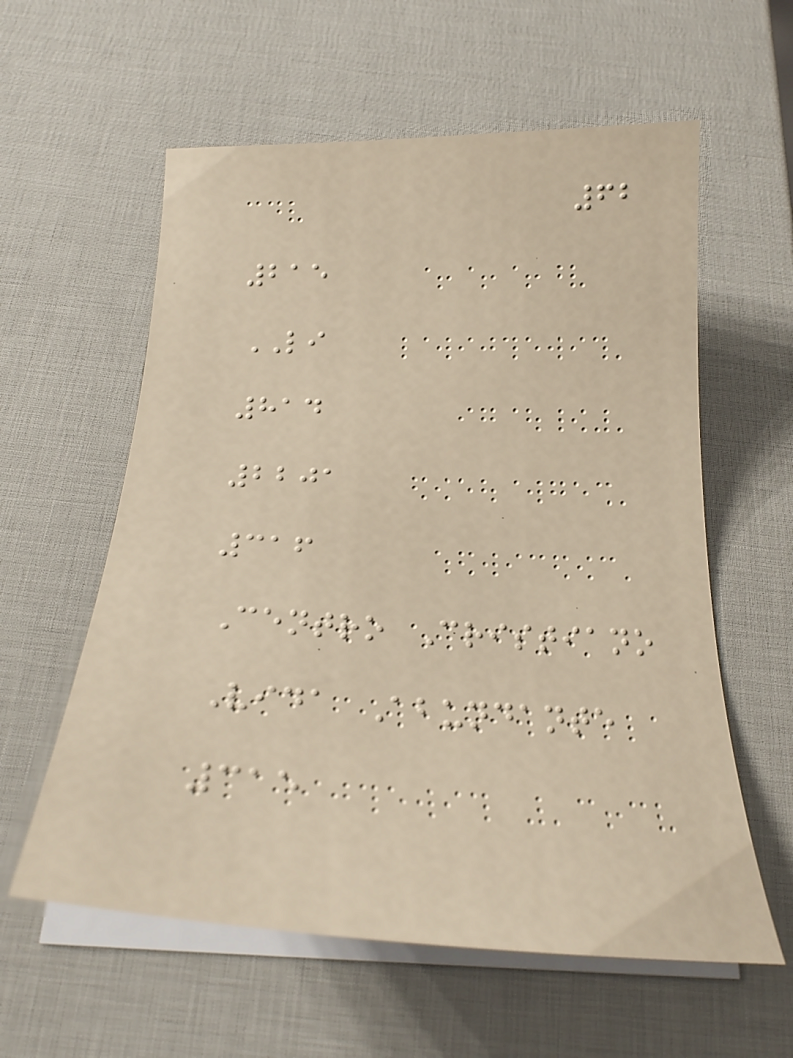62
215
LI
814
2201
316
Centro Cristiano
Vida Abundante
315
